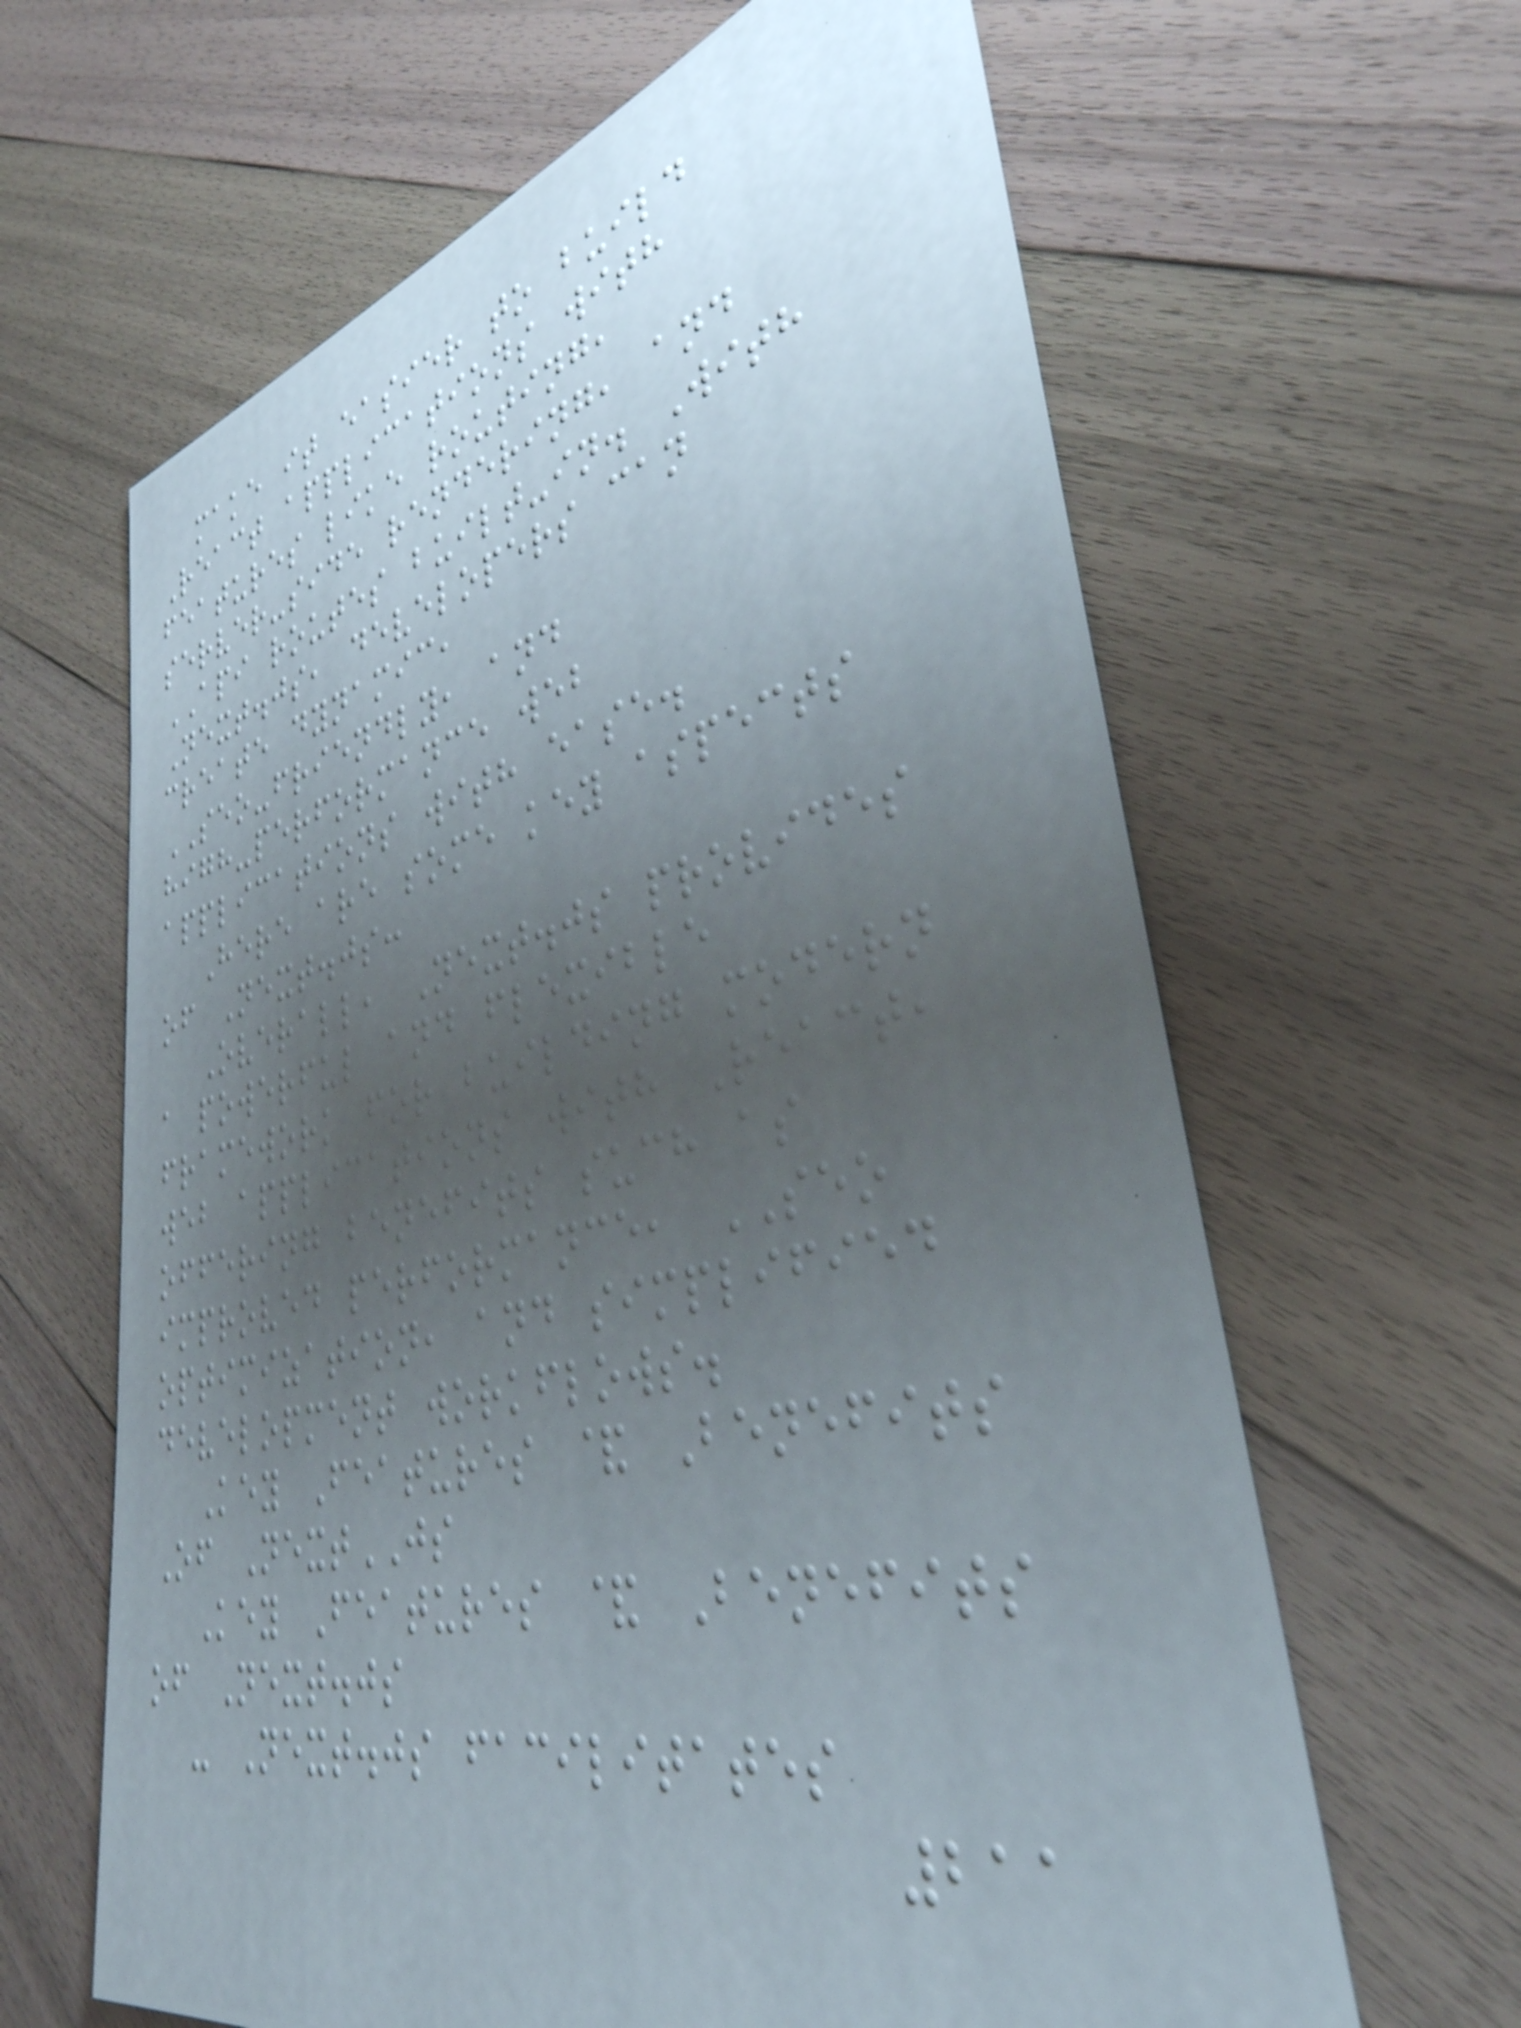make it easier to build
React applications with
features like routing,
server-side rendering, and
API routes built-in. With
Next.js, developers can
create dynamic,
SEO-friendly, and
high-performance web
applications with ease.
Here are some key aspects
of Next.js:
Overall, Next.js provides
a powerful and flexible
framework for building modern
web applications with React,
offering benefits such as
improved performance, SEO
optimization, and simplified
development workflows.
Key Features & Benefits
Of NextJS
Key Features & Benefits
of Next.js
- Next.js facilitates
211
